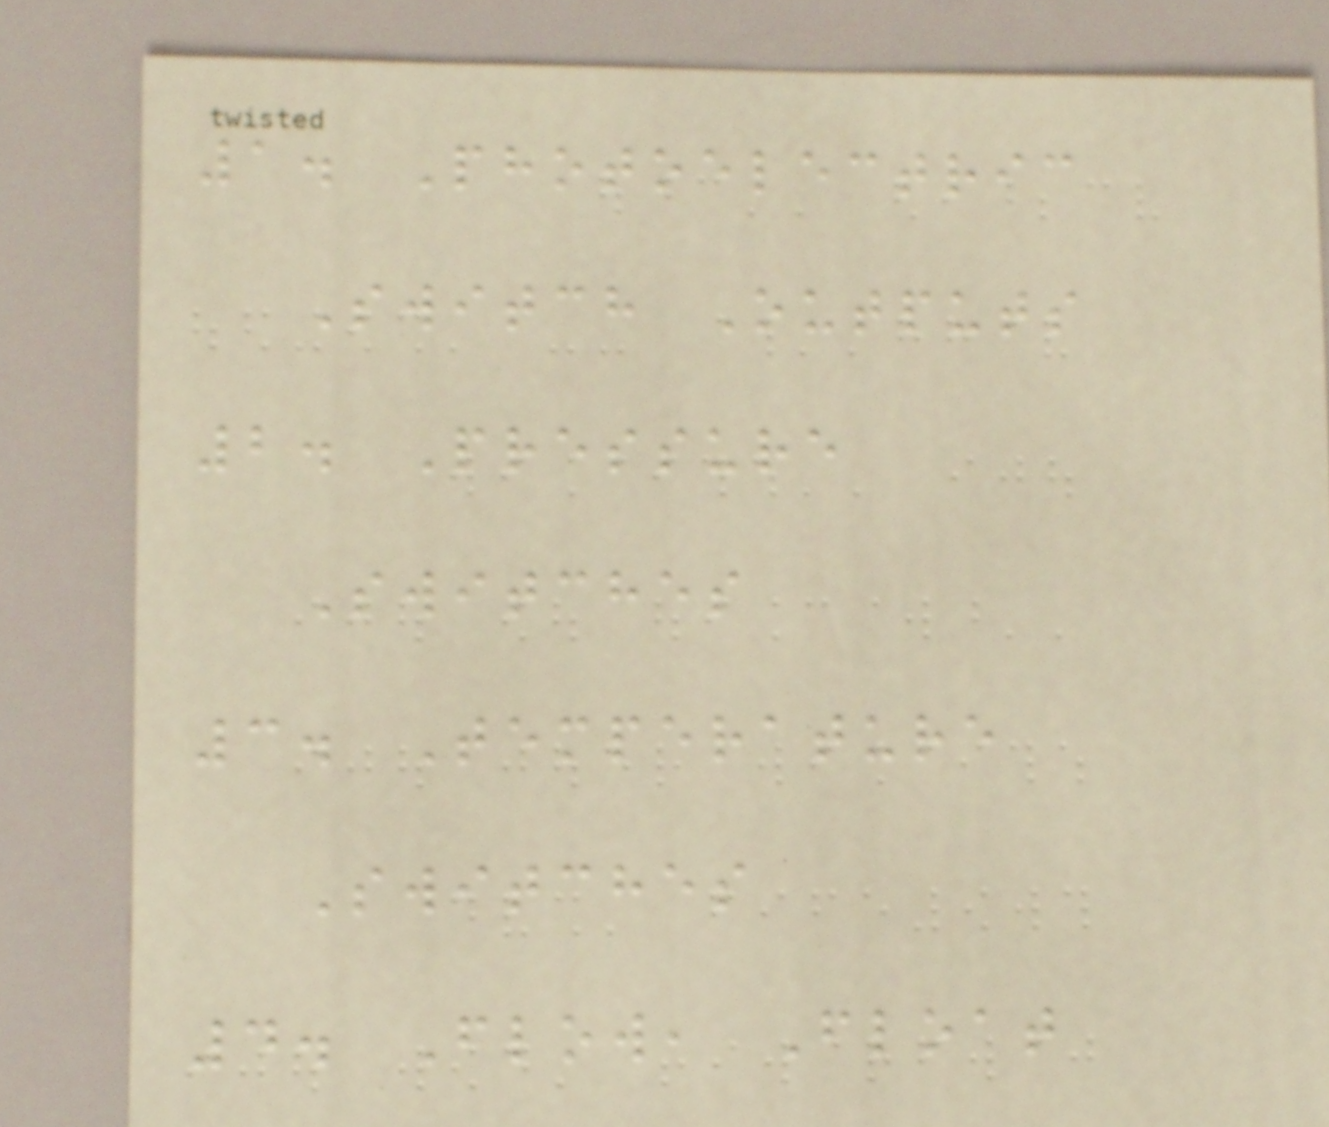1. Photoelectric
Switch Outputs
2. Pressure
Switches
3. Temperature
Switches
4. Flow, Float
